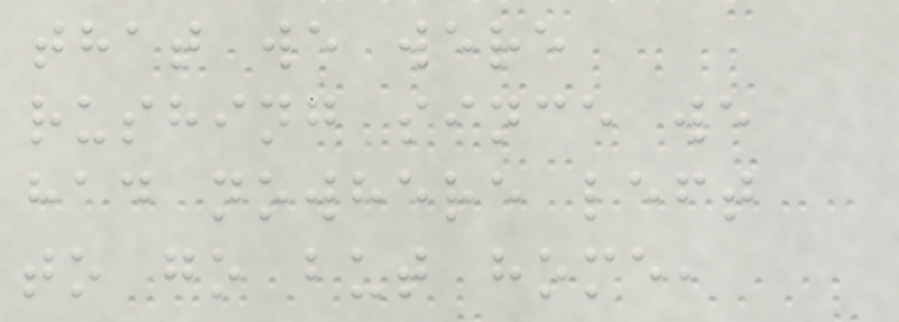that we were
rushing since we
had nowhere left
to go but home,
